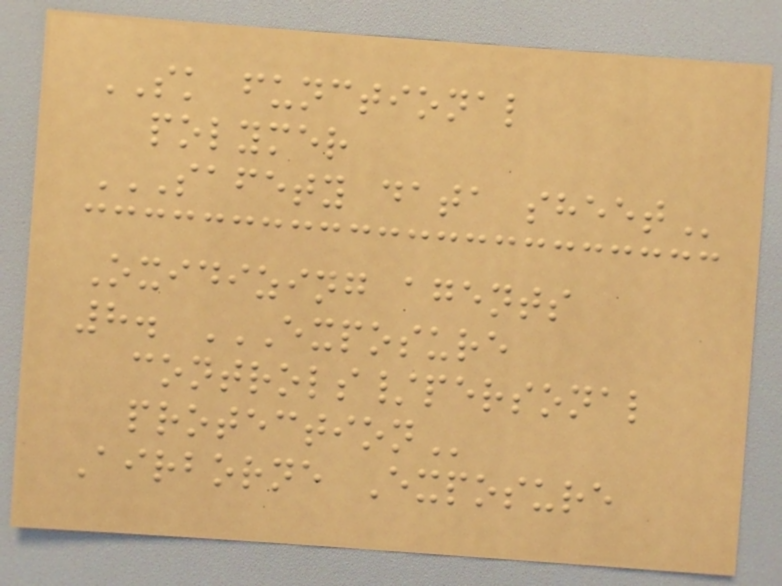SK functional
polymer
SAFETY DATA SHEET
Oxidizing agents
8. EXPOSURE
CONTROLS/PERSONAL
PROTECTION
Airborne Exposure
